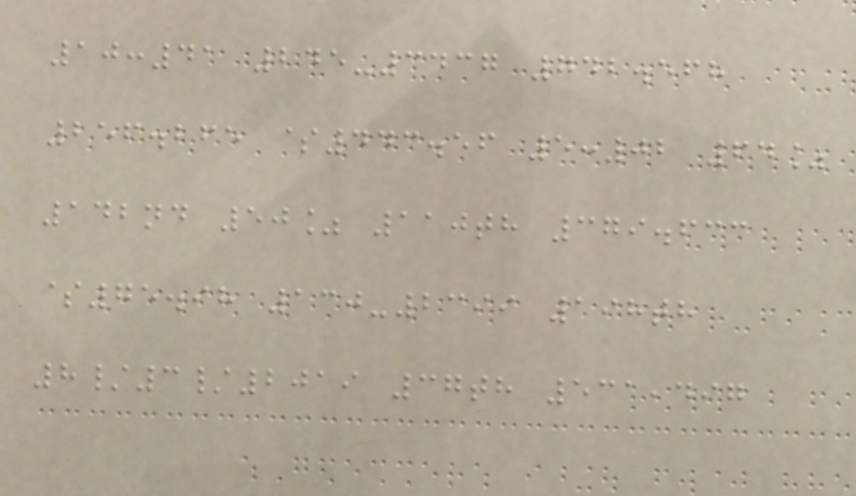10:41 245-3437 742.568
256.265 $443.56 5:02 64%
142nd 50% 110th 379.633
$75.98 130-2399 198th
8/3/2019 37th 531,497
